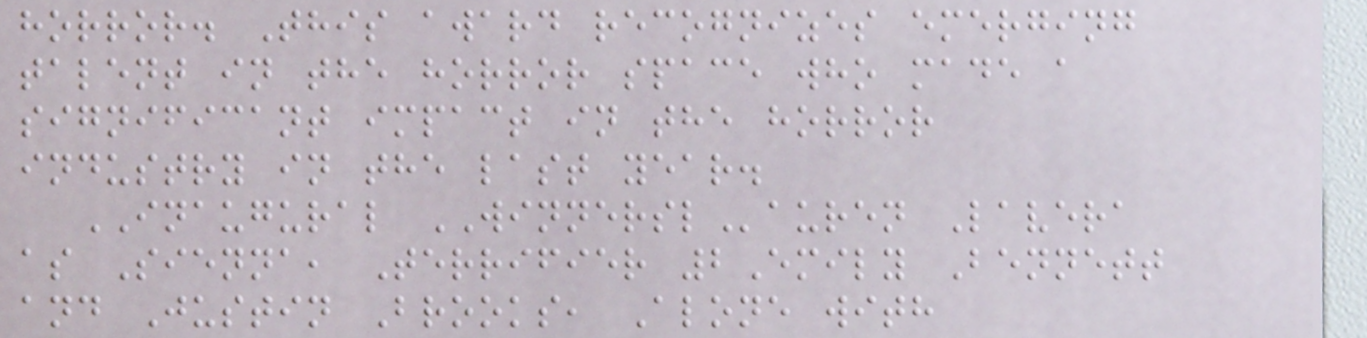horror. This award recognizes emerging
talent in the horror space who made a
significant impact in the horror
industry in the last year.
INAUGURAL WINNERSLauren Lavera
as Sienna, Terrifier 2Emily Bennett
and Justin Brooks, Alone with
